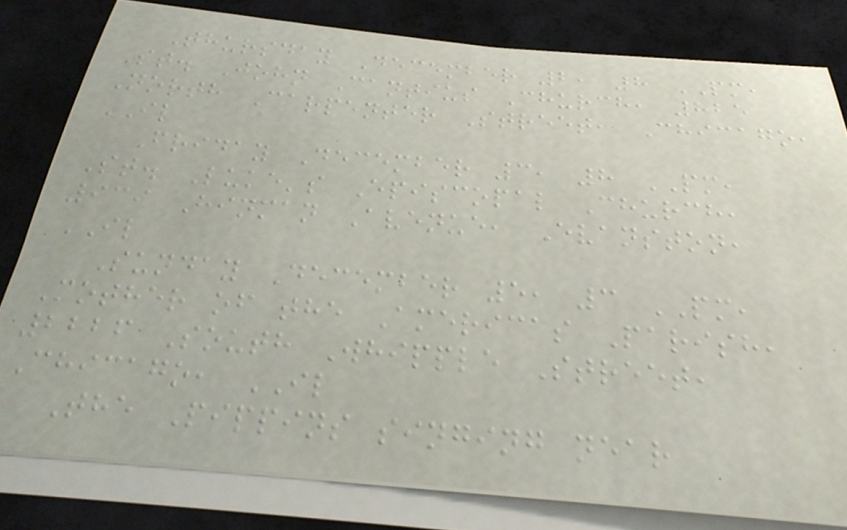Thursday December 2, 8 PM,
St. John Cantius Church, 825
North Carpenter Street, Chicago,
IL
Friday December 3, 8 PM,
St. Luke's Episcopal Church,
939 Hinman Avenue, Evanston,
IL
Sunday December 5, 3 PM,
Mother of the Americas Parish,
2226 South Whipple Street,
Chicago, IL
The Pippins singing near
